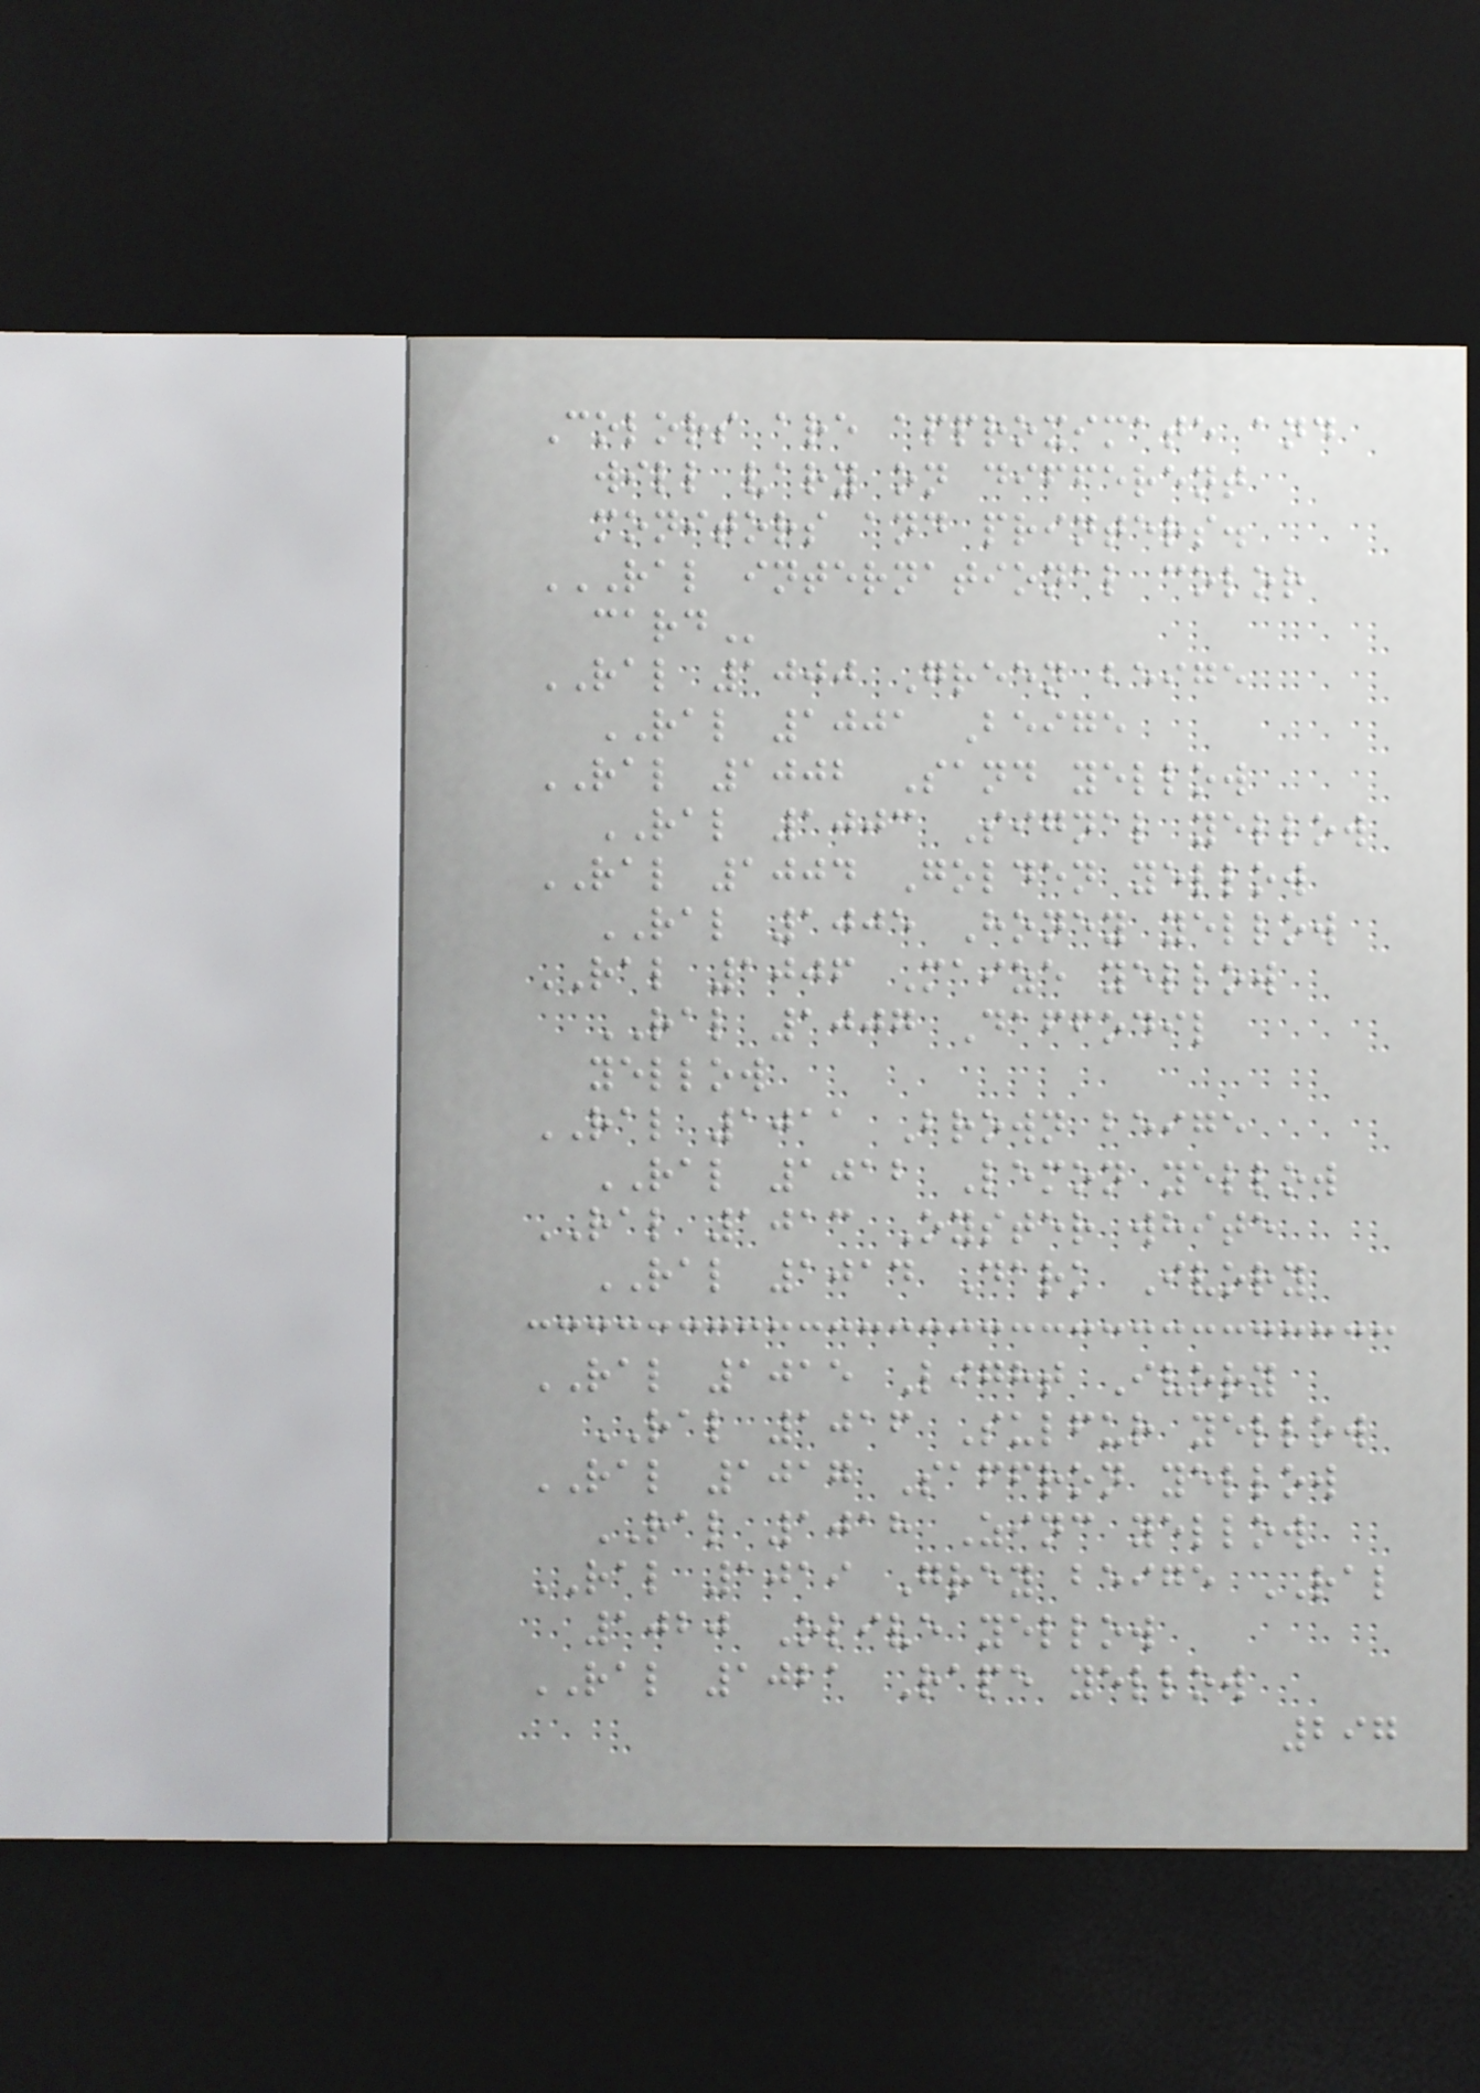Colors are approximate and
will vary on different
monitors and printers.
RAL INTERNATIONAL COLOR
CARD
RAL 1000 Green beige
RAL 1001 Beige
RAL 1002 Sand yellow
RAL 1003 Signal yellow
RAL 1004 Golden yellow
RAL 1005 Honey yellow
RAL 1006 Maize yellow
RAL 1007 Daffodil
yellow
RAL 1011 Brown beige
RAL 1012 Lemon yellow
RAL 1013 Oyster white
RAL 1014 Dark Ivory
RAL 1015 Light Ivory
RAL 1016 Sulfur yellow
RAL 1017 Saffron yellow
RAL 1018 Zinc yellow
RAL 1019 Grey beige RAL
1020 Olive yellow
RAL 1021 Rape yellow
297
